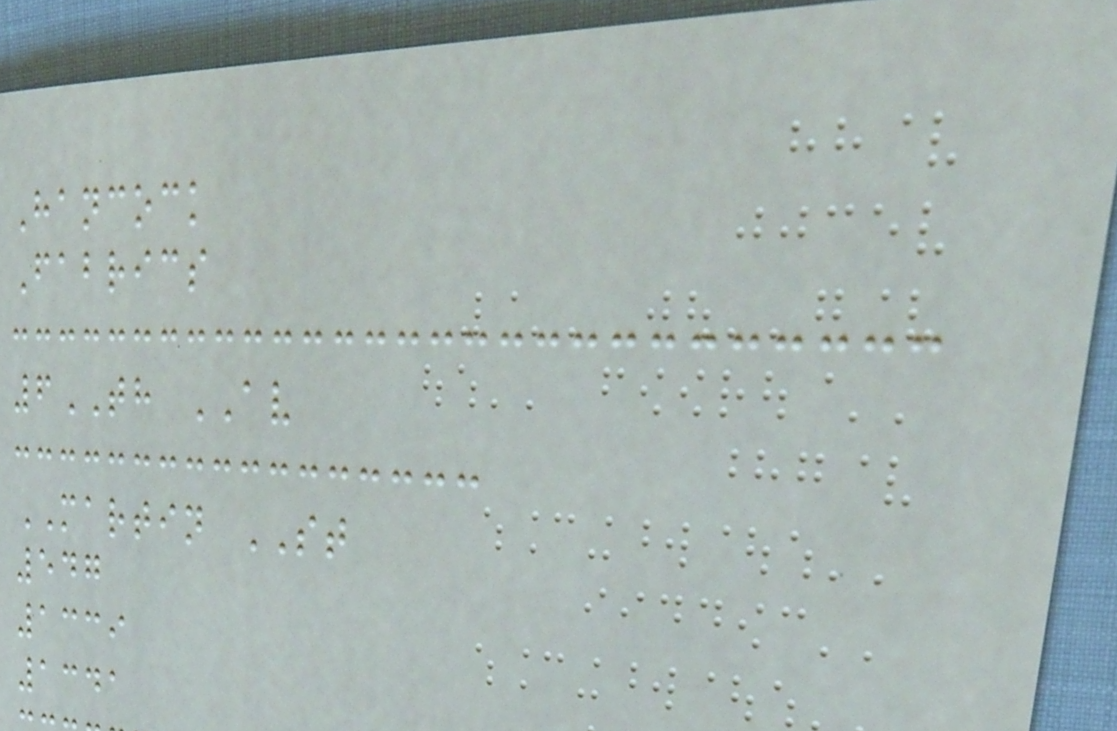Hancock
Fabrics
6TH AV
MARTIN ST
547
1339
1341
